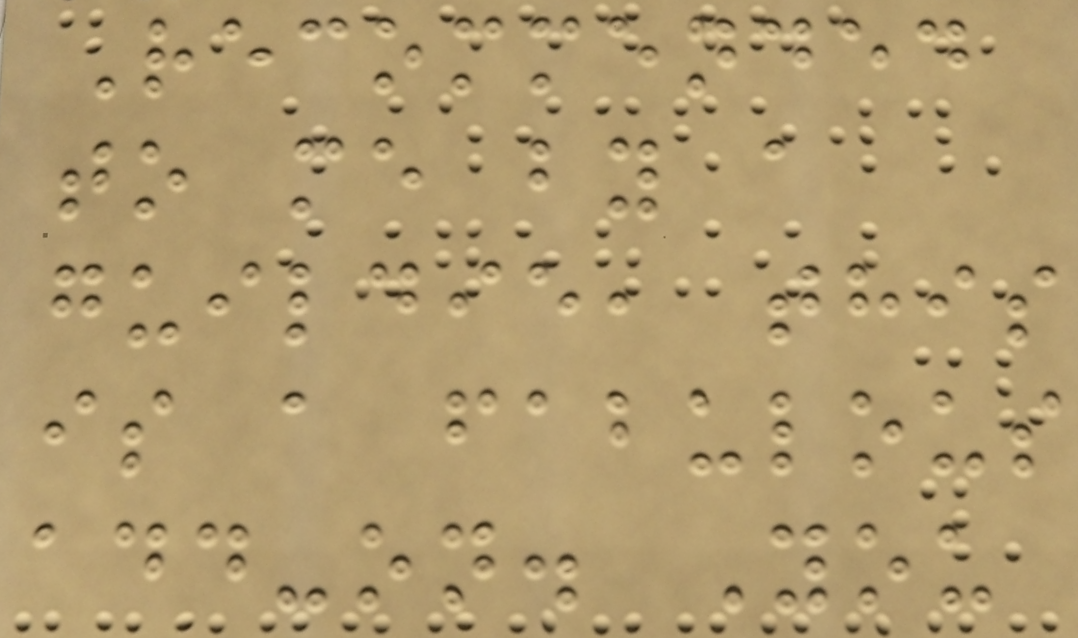Recommended
to me by a
guildie, this
is a fabulous
add-on. You
